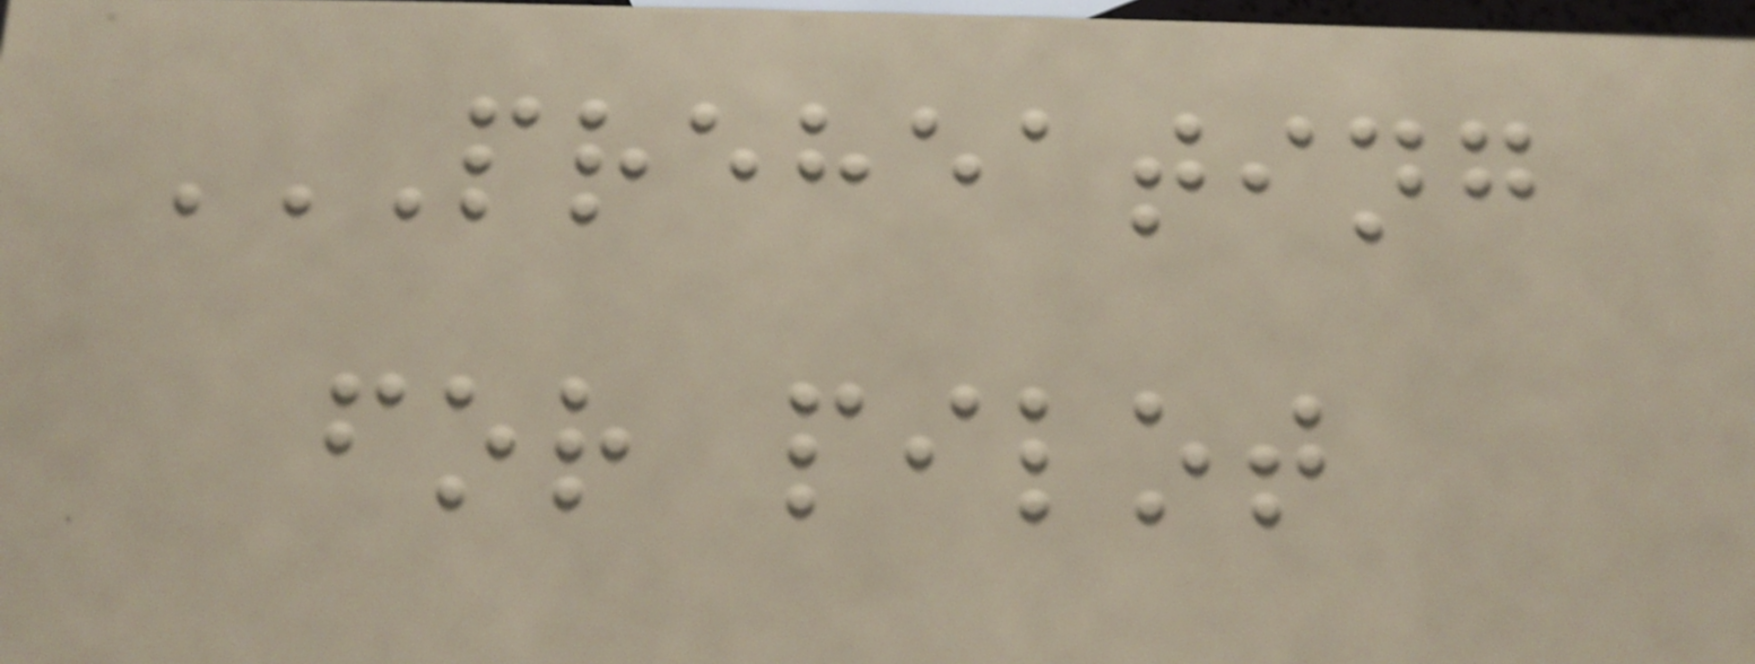PREHEATING
FOR PILOT
